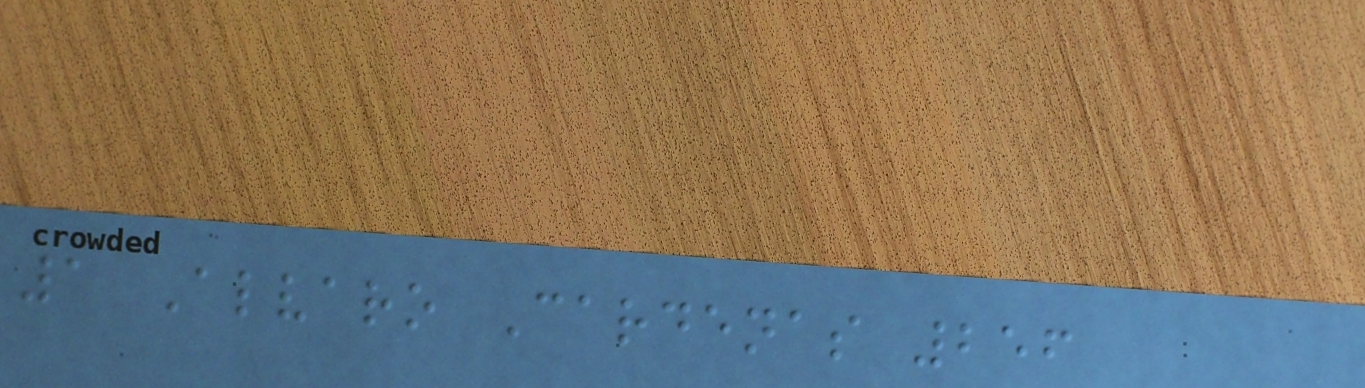1 Alvaro Cardenas 256
